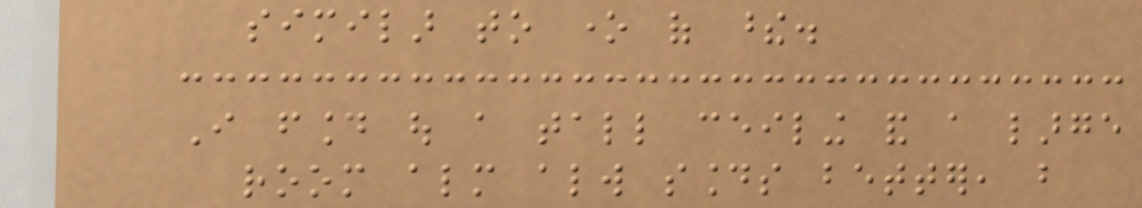similar to one of these.
I found out a tall ceiling and a large
room almost always sounds better, but
